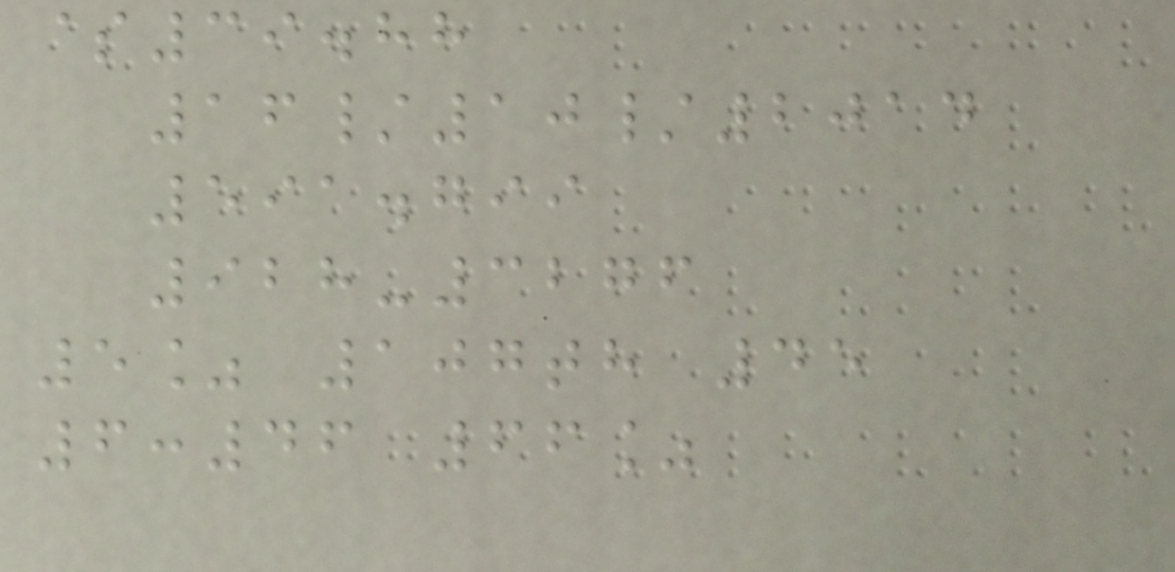$39.88
16/10/2014
591.799
928-3276
5% 107th 45
6:46 66%
